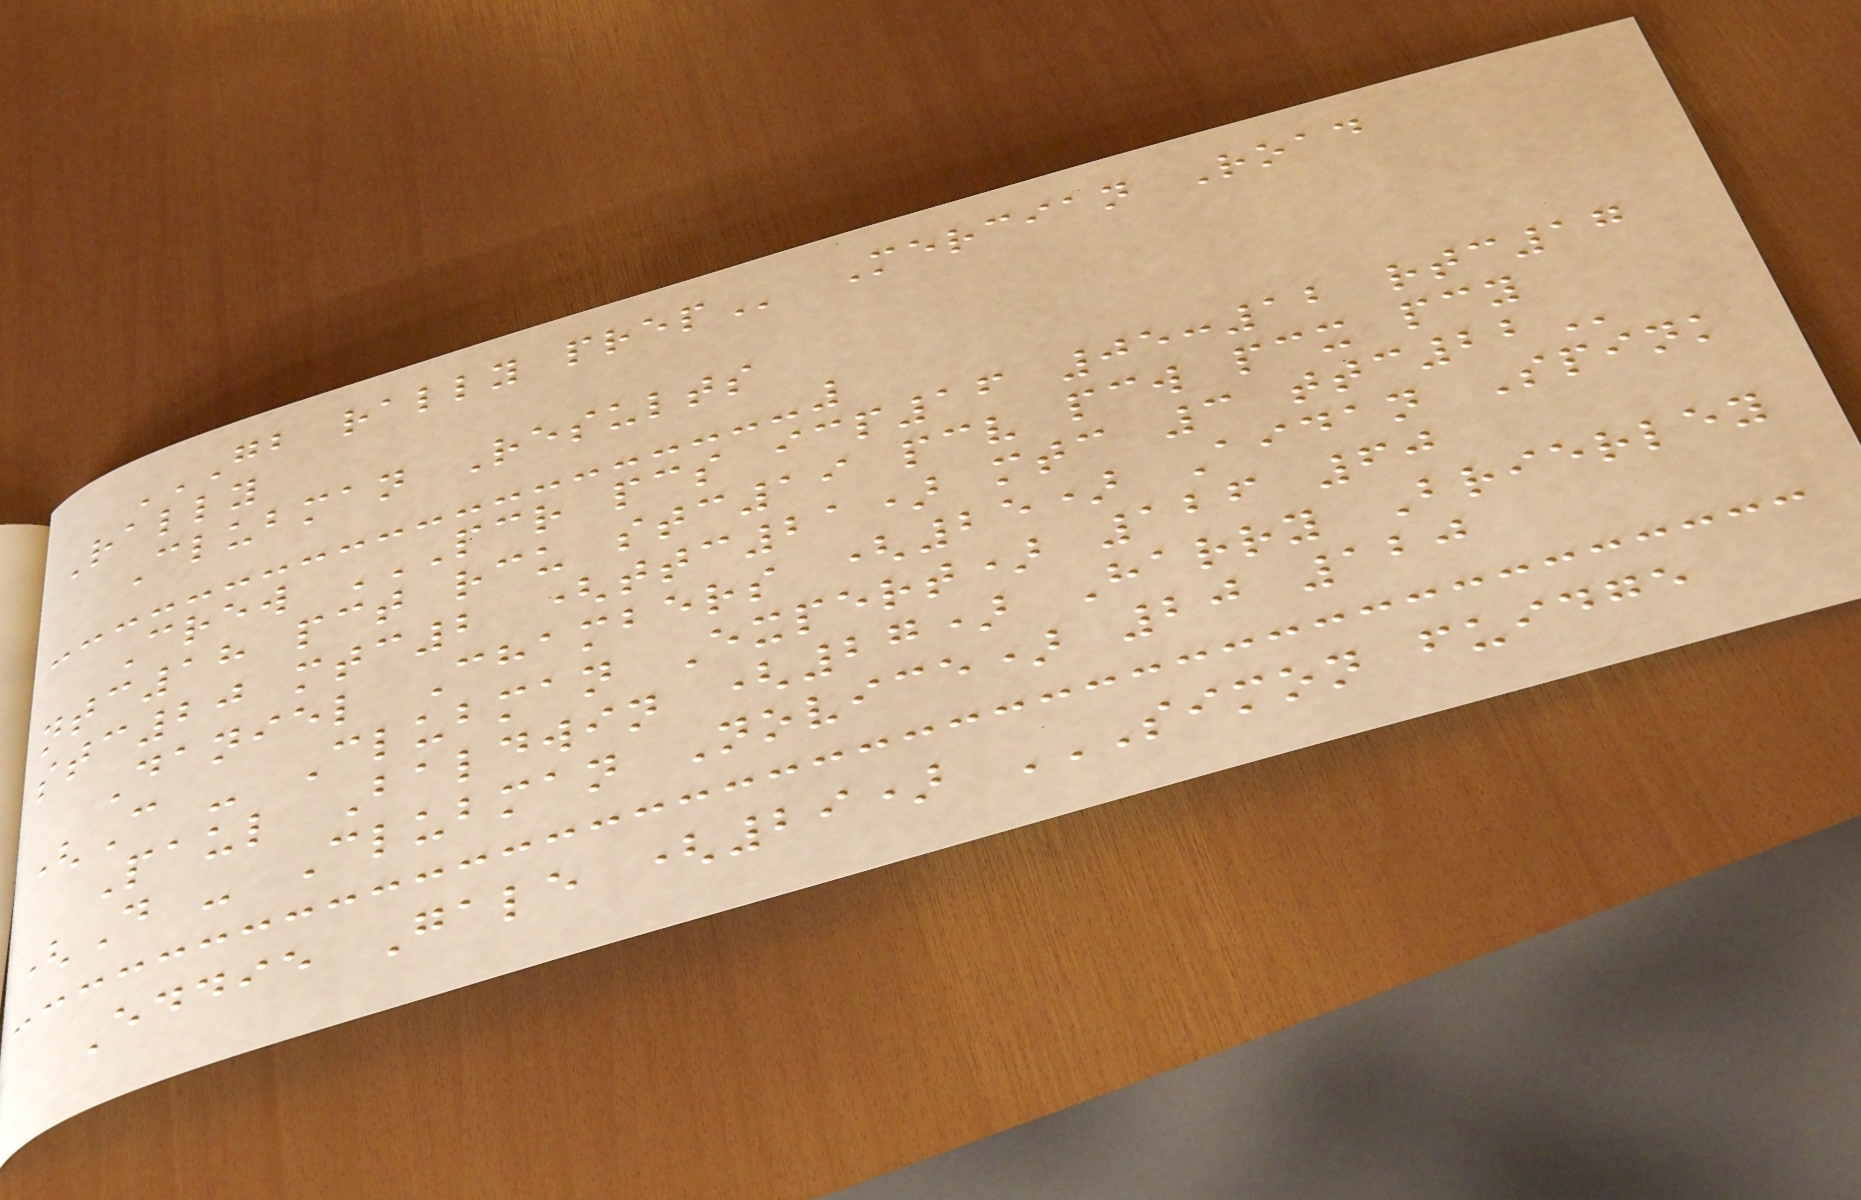GB RALLY PREP Mercian Road
Rally
Clubman Results
Crew PCR PCS ICP16 05:12 RTC17
NTC18 PCT RCU STC19 PCV PCW PCX PCY
STC20 MTC2 (TTC21) MTC 3 TTC22
Daniel Chambers (25) Aidan Spink
(C - Clubman Expert) 126 60
Paul Baldwin (27) Harry Brierley
(D - Clubman Novice) 20 120
Eddie Gale (29) SIMON FUIDGE
